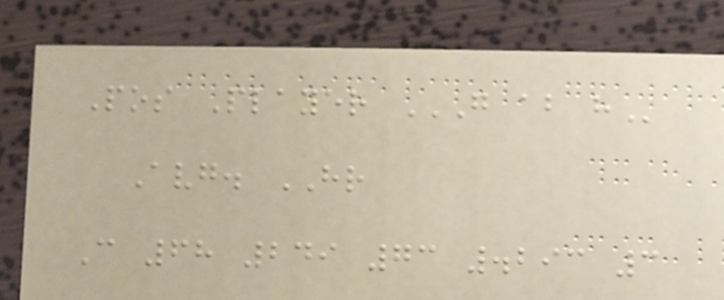Pos Player G AB H
Avg. HR
C 68 249 73 .293 3
